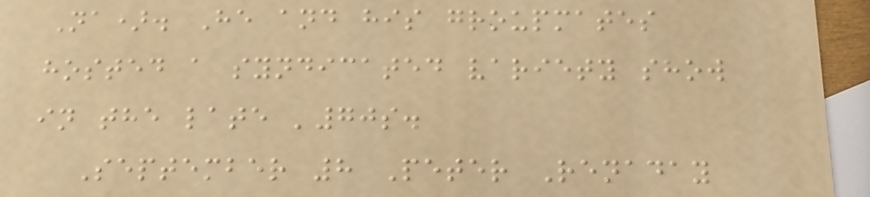Na). He and his groupmates
hosted a syndicated variety show
in the late '70s.
September 8 Peter Renaday
